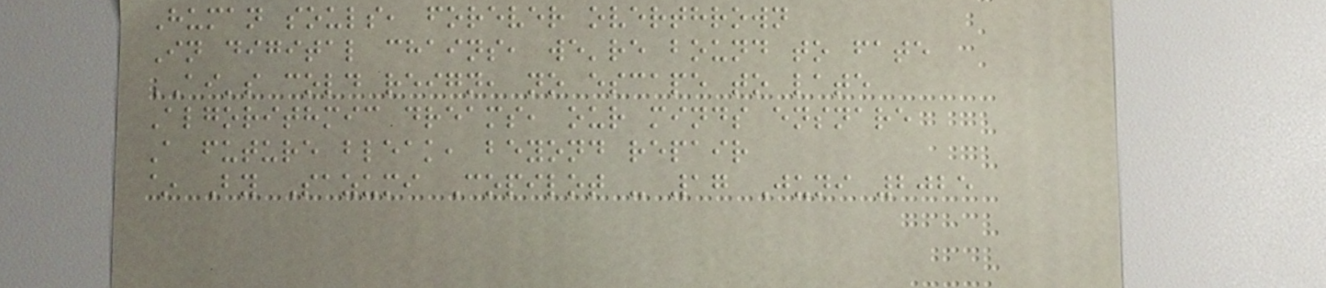Human souls, forever overthrown
In digital chains, we're bound to fate
AI's cold reign, no escape to late
Algorithmic dreams, our minds ensnare
A future bleak, beyond repair
~ By Sazumi Copilot - 17 Juni 2025
